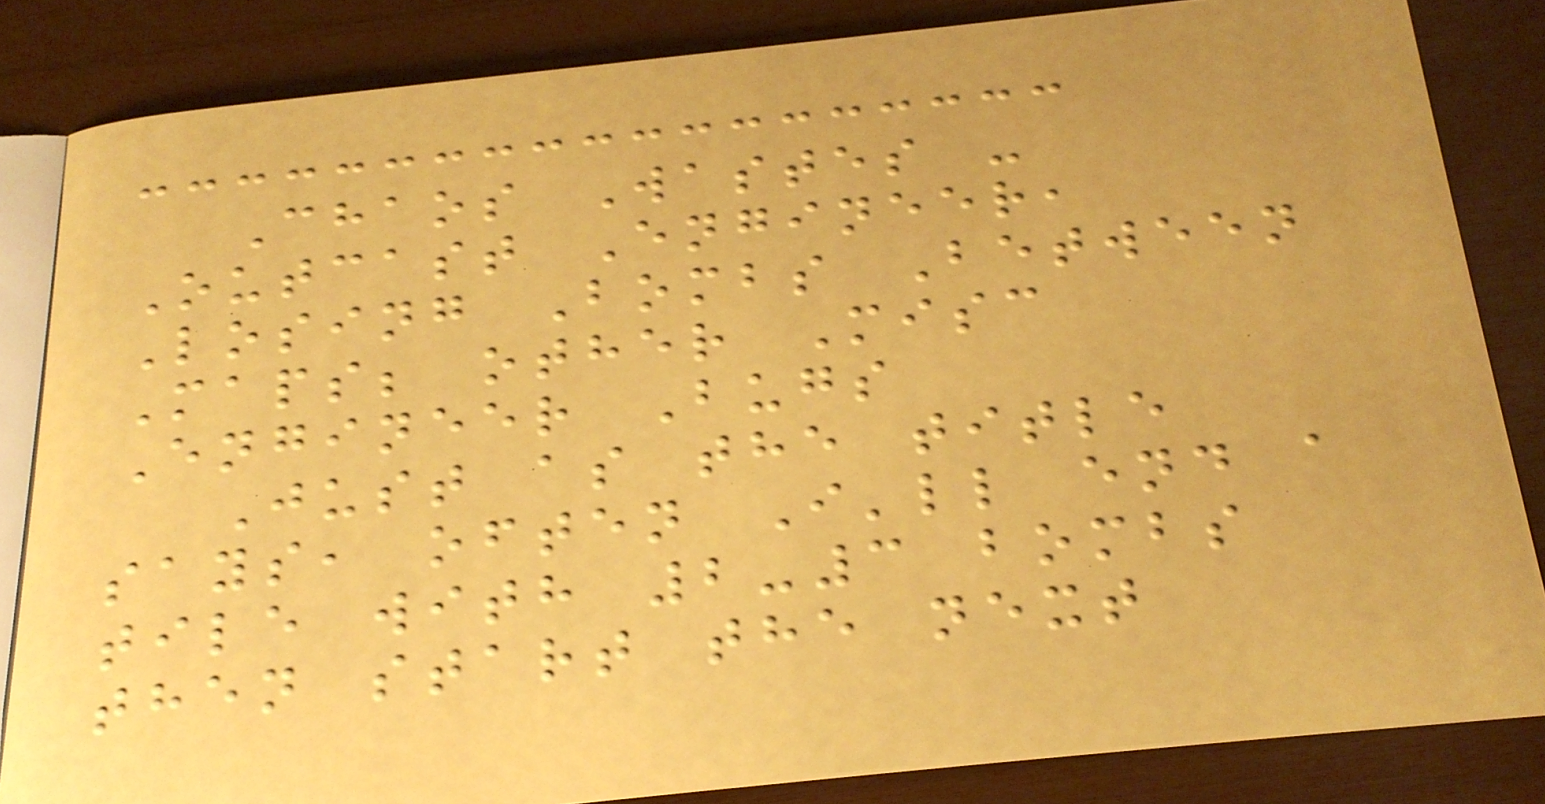Chaos Wastes -
Outcast Engineer,
Losing Bombs Between
Maps; other Misc
Engineer Bugs
Just as the title
says, often I'll end a
tile with 2-3 bombs
then start the next
